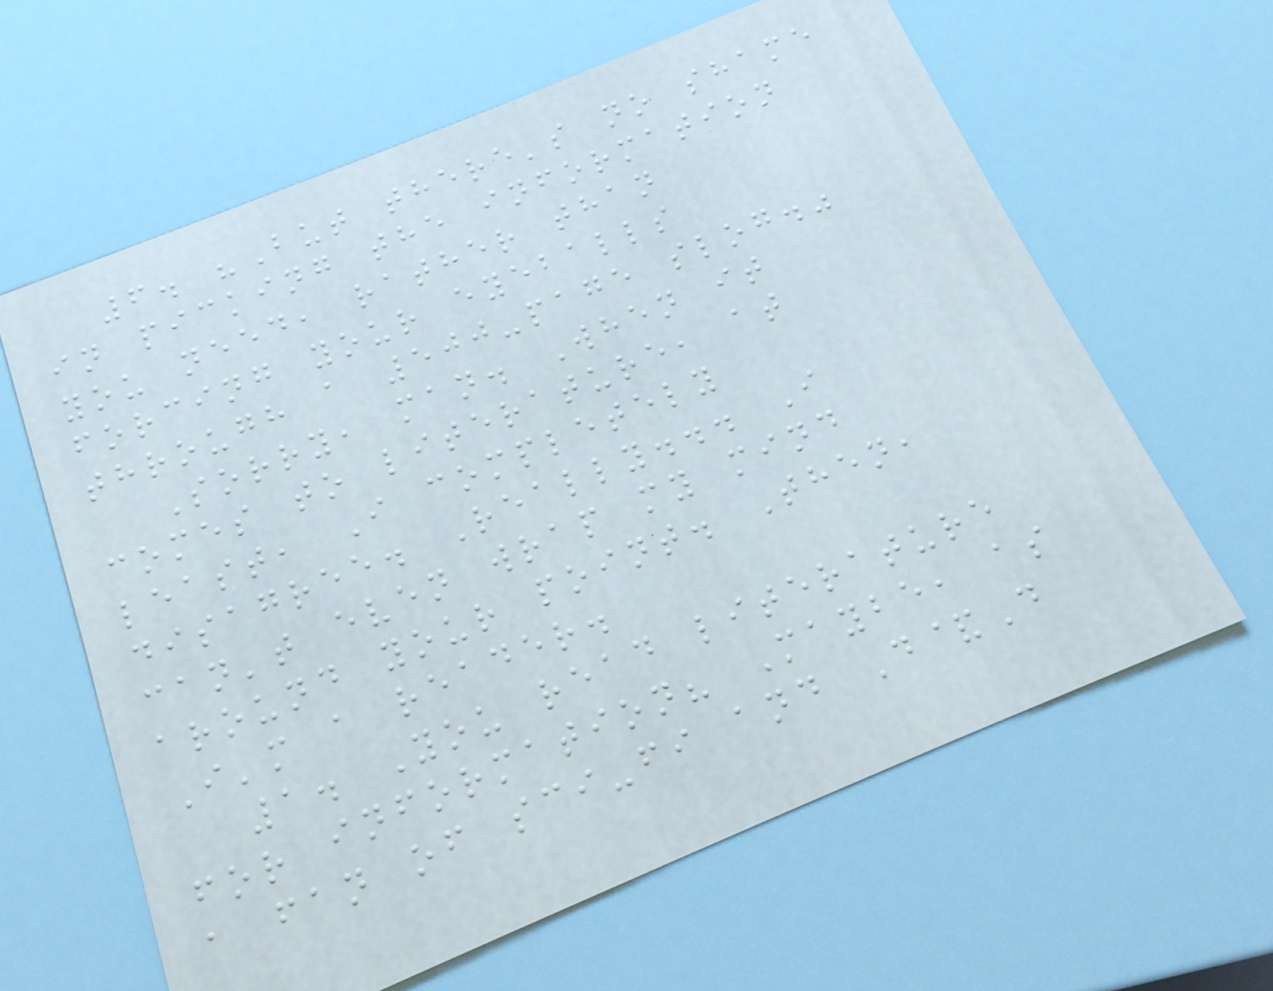6. "But there's no shame
in picking the information
you need, rather than
forcing your eyeballs
through a 500-page slog."
Sorry, man. When it
comes to literature, at
least, I completely
disagree. Really... I
can't even wrap my mind
around your point. Then,
I'm a reader.
1. You read literature
for information? Maybe, as
a fan of sci-fi and D&D
